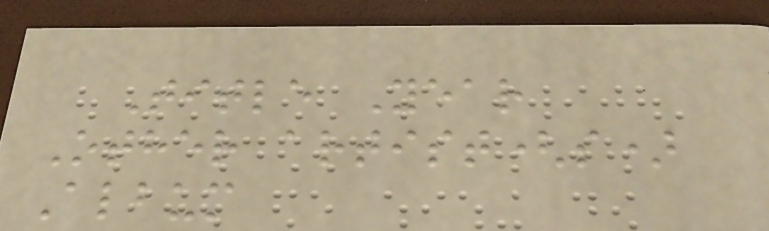Title Year
Other artist(s)
Album
